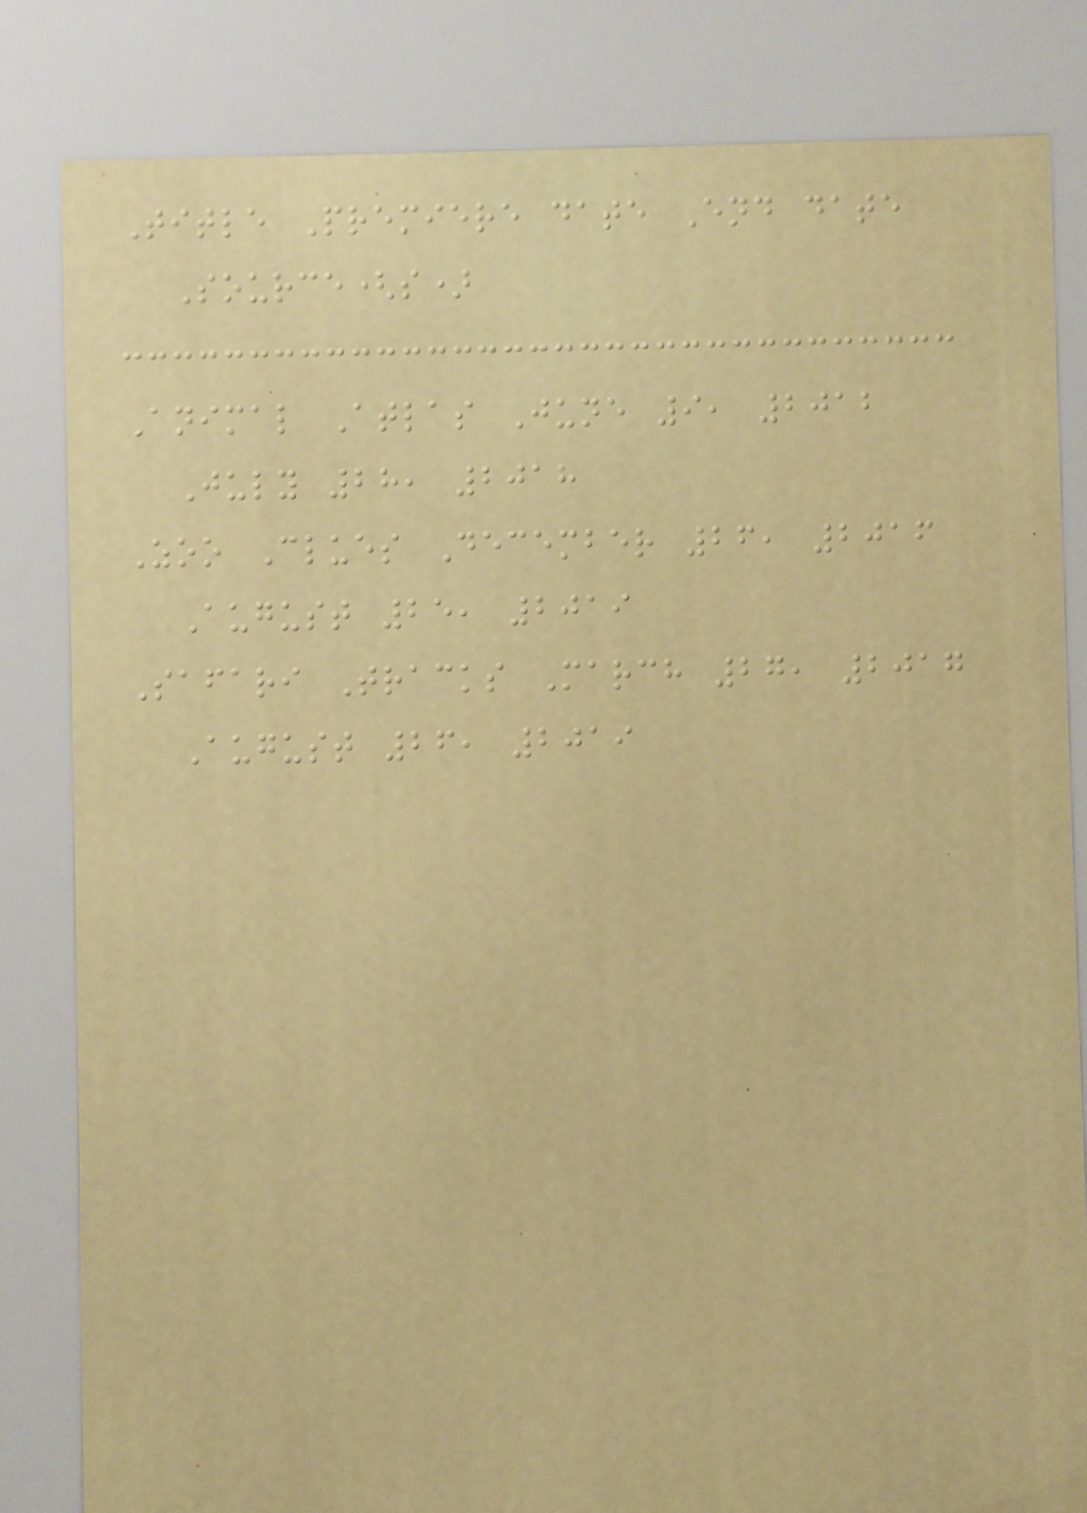Title Premiere date End date
Source(s)
Animal Atlas June 9, 2012
July 28, 2018
Zoo Clues December 26, 2016
August 25, 2019
Safari Tracks March 27, 2017
August 26, 2019
